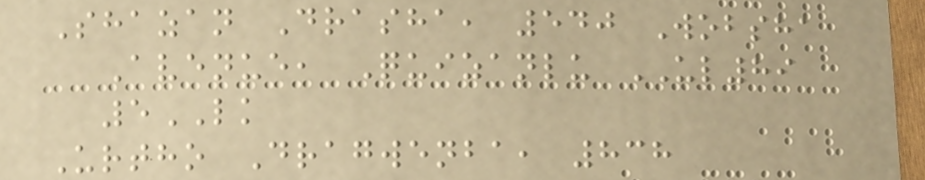Shazan Drasha, 540 Wobsha
Avenue, Quizanlu UL89
5LK
Urtho Dragwenba, 838
